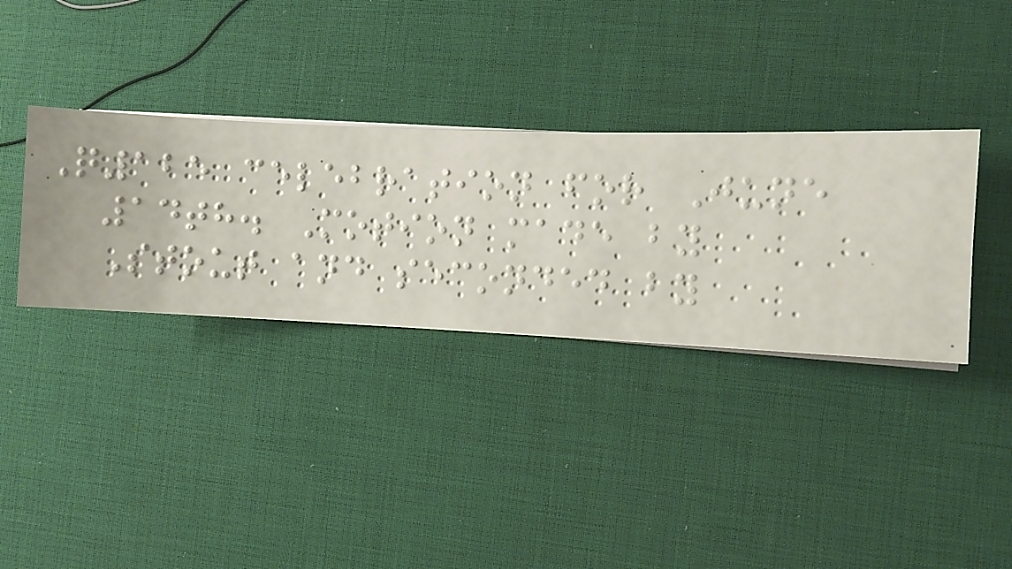Q125 celebration for June
14th. Motion made by
Stout and seconded by
